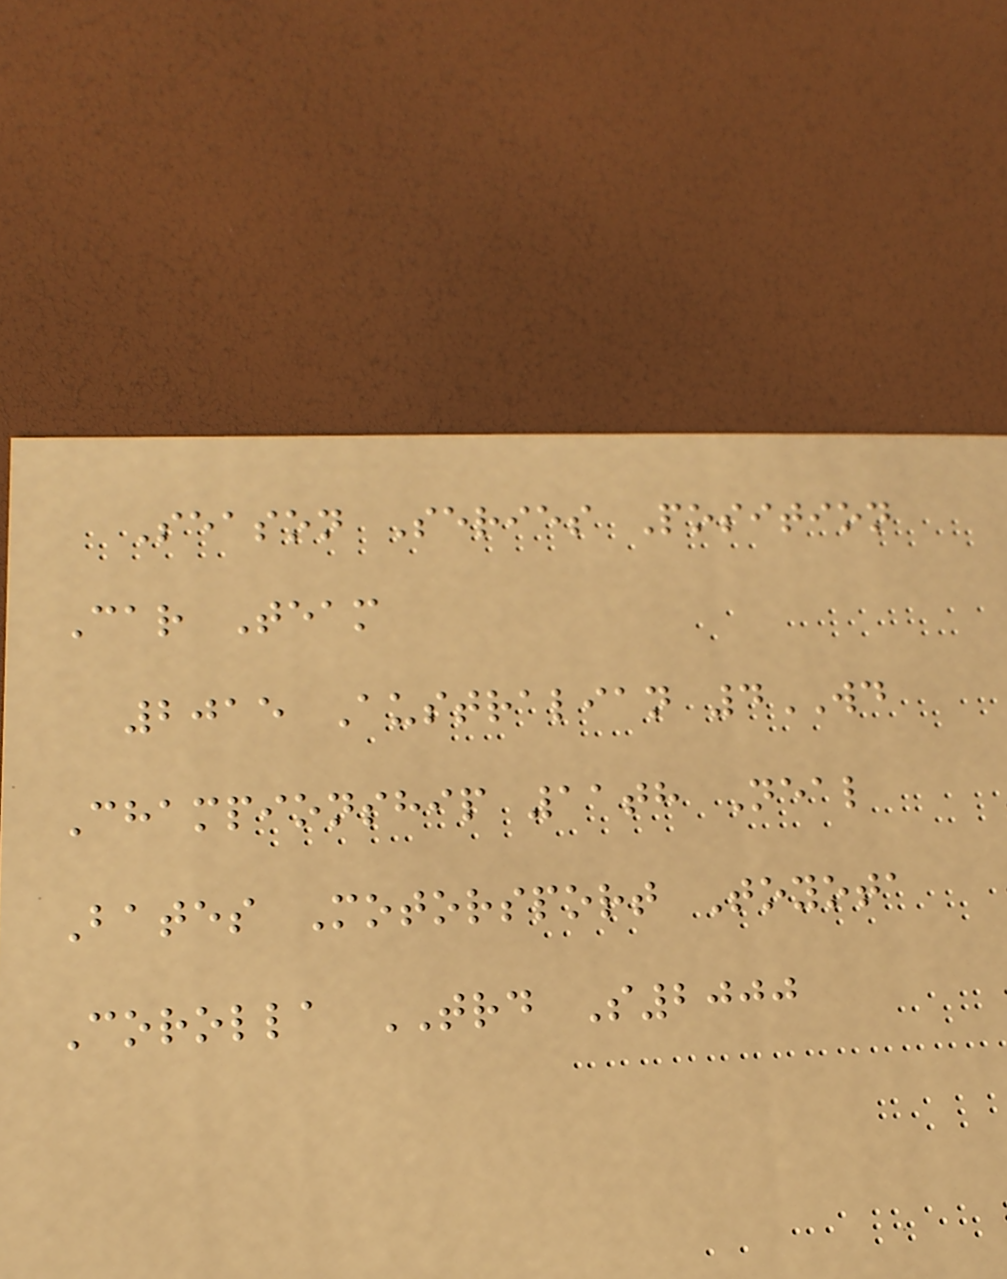Season Series Position
Car Team
2015 Australian 4WD
Championship 11th Neal
Bates Motorsport Toyota
Corolla TRD S2000
